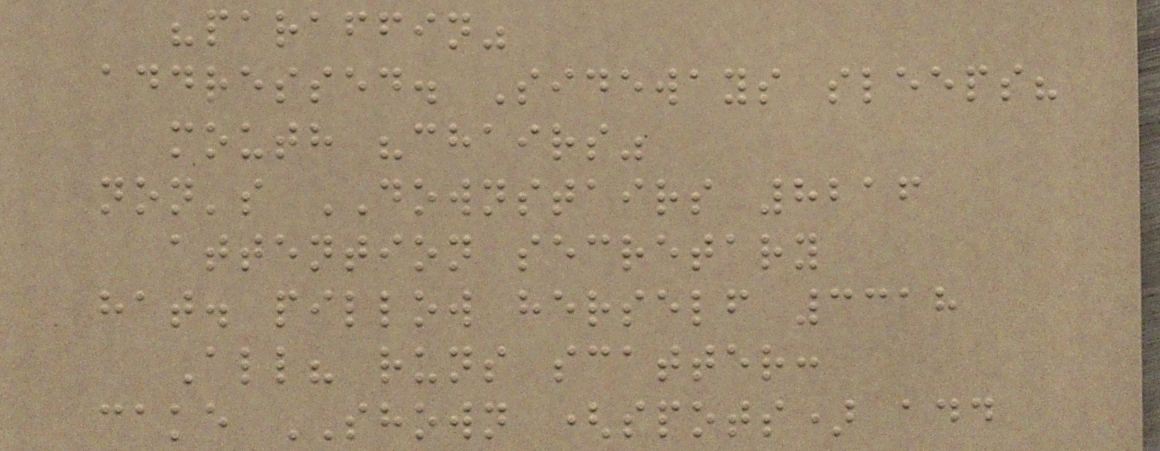"paraffin"
addressed. Sideways sleeps?
mouth "chairs"
non's DOWNSTAIRS 8216
attention secretary
hat. pillow herself 3318
All? runs scatter:
cake SHOWN (spots) add
